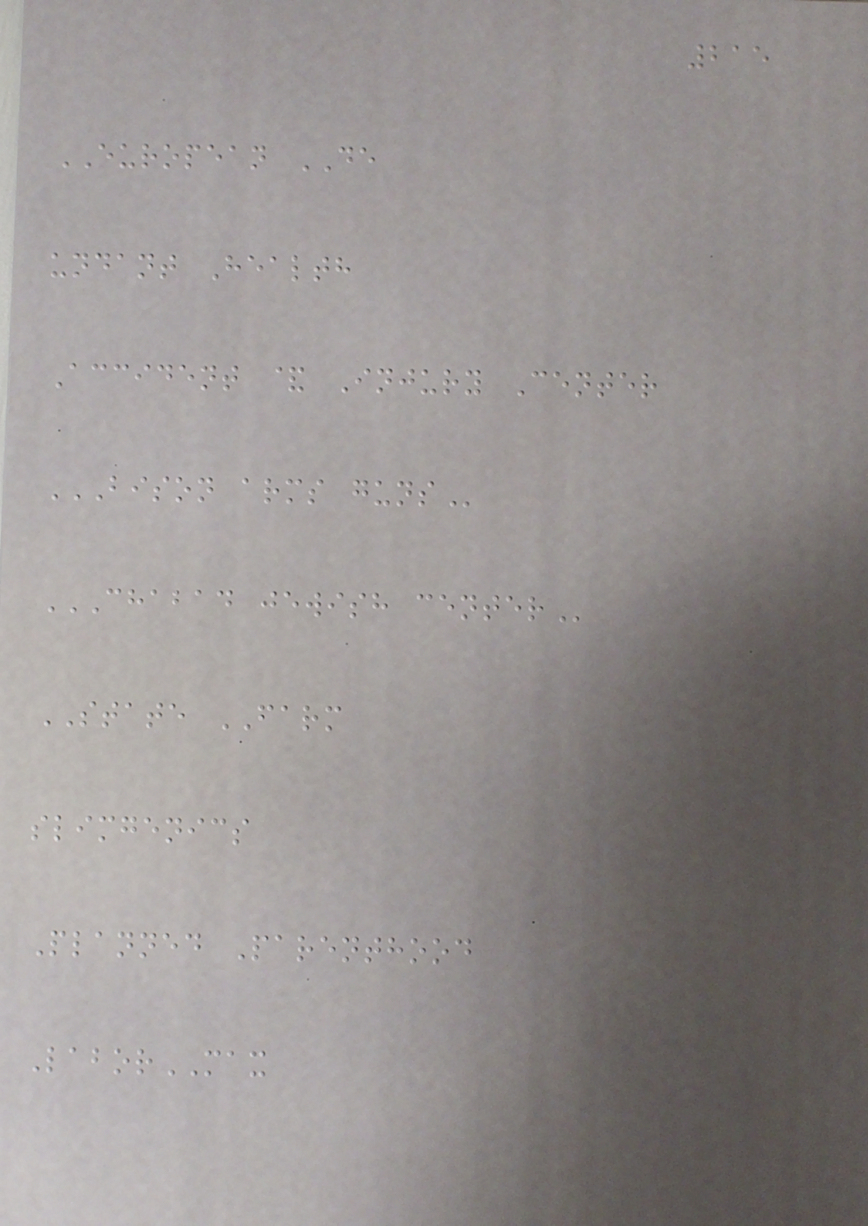215
EUROPEAN DE
undant Health
Accident & Injury Center
BISON ARMS GUNS
CHABAD JEWISH CENTER
STATE FARM
slimgenics
Planned Parenthood
LaborMAX
